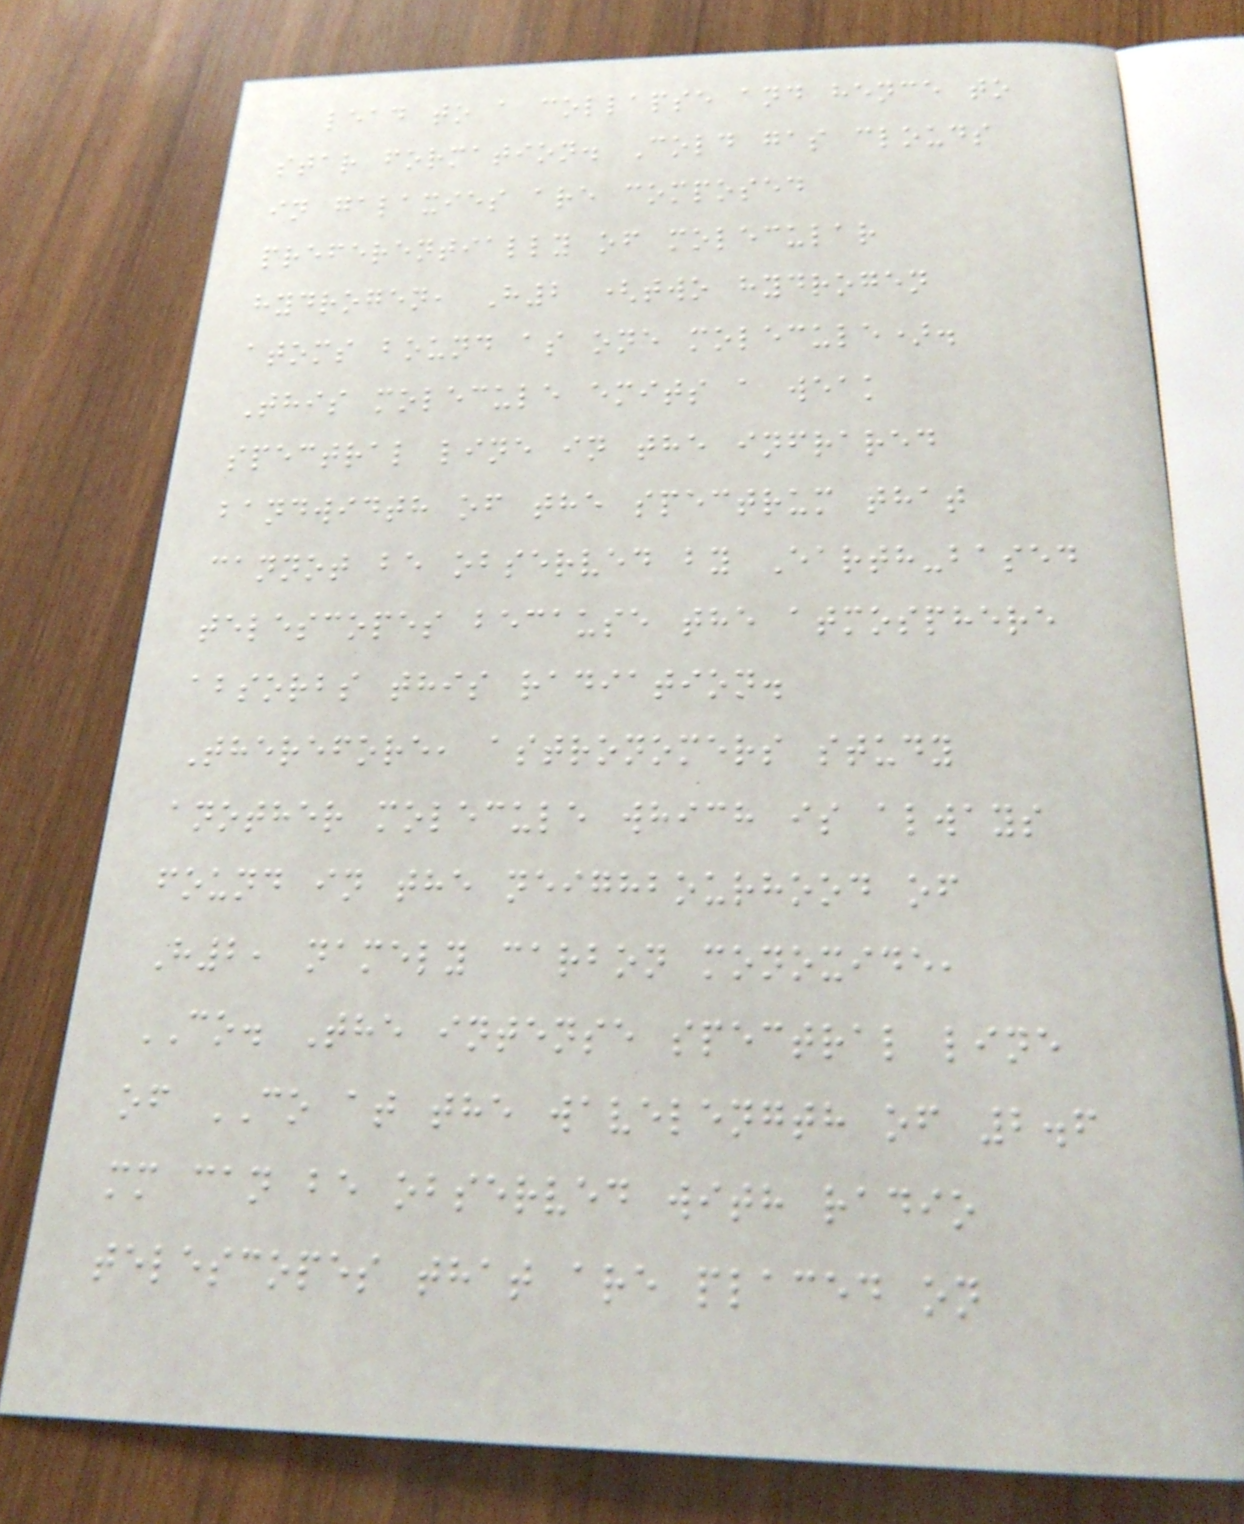lead to a collapse and hence to
star formation. Cold gas clouds
in galaxies are composed
preferentially of molecular
hydrogen, H2 (two hydrogen
atoms bound as one molecule).
This molecule emits a weak
spectral line in the infrared
bandwidth of the spectrum that
cannot be observed by Earth-based
telescopes because the atmosphere
absorbs this radiation.
Therefore, astronomers study
another molecule which is always
found in the neighbourhood of
H2, namely carbon monoxide,
CO. The intense spectral line
of CO at the wavelength of 2.6
mm can be observed with radio
telescopes that are placed on
